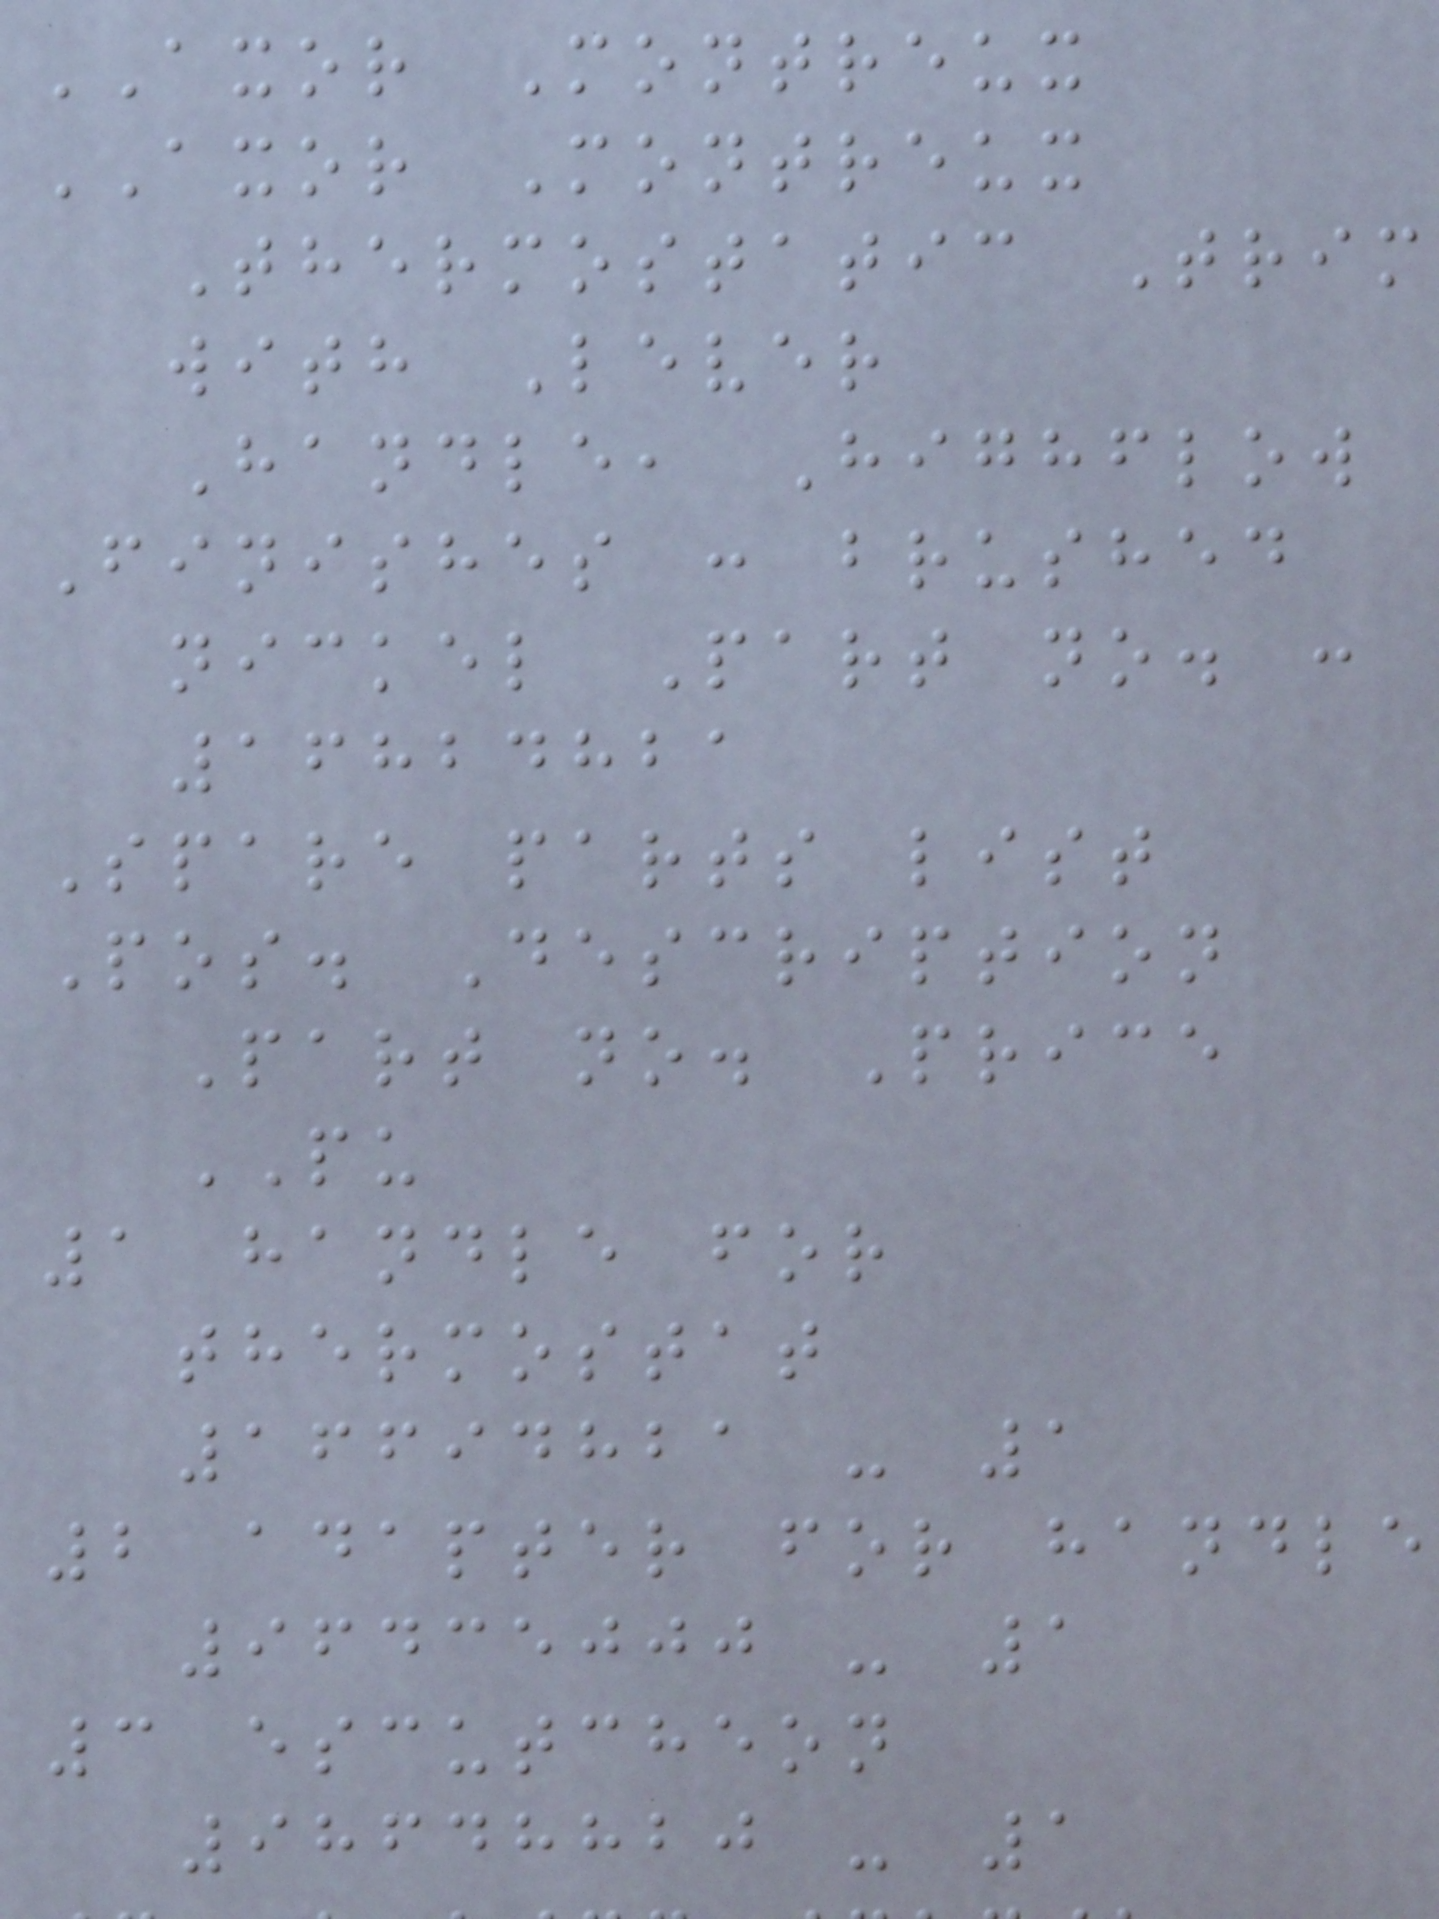AXOR Montreux
AXOR Montreux
Thermostatic Trim
with Lever
Handle, Highflow
Finishes : brushed
nickel Part no. :
16824821
Spare parts list
Pos. Description
Part no. Price
PU
1 handle for
thermostat
16694821 - 1
2 adapter for handle
96435000 - 1
3 escutcheon
98648820 - 1
